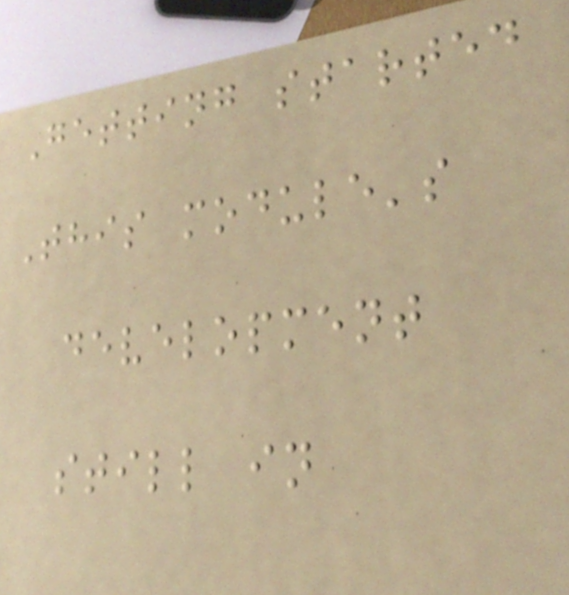Getting started
This module's
development
still in
